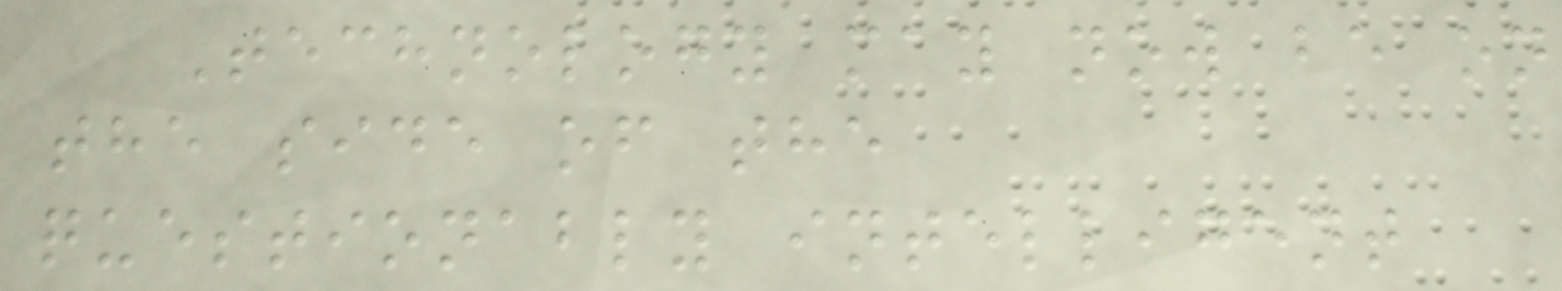Technology may now be on
the side of the
questionably intelligent
